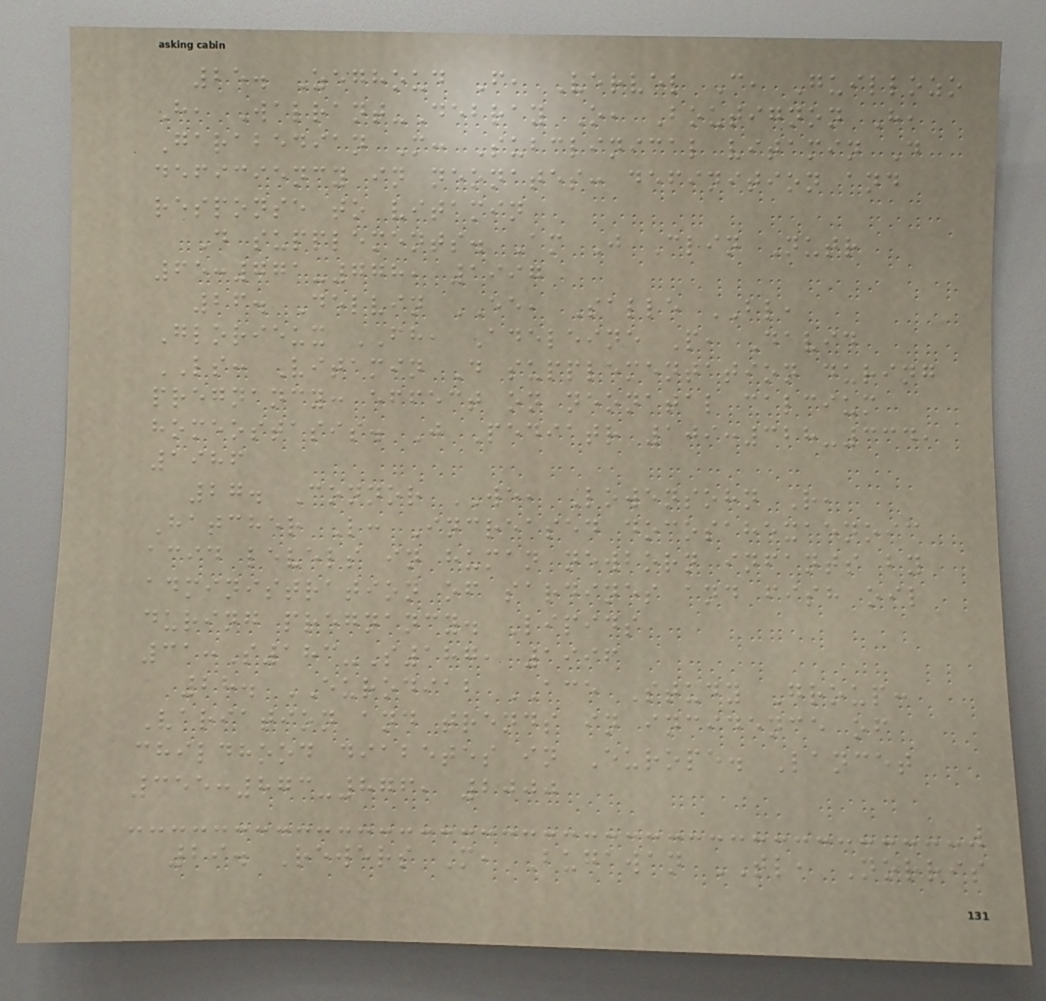25. Zeghoud F, Vervel C, Guillozo
H, Walrant-Debray O, Boutignon H,
Garabedian M: Subclinical vitamin D
deficiency in neonates: definition and
response to vitamin
D supplements. Am J Clin Nutr
65:771-778, 1997
26. Delvin EE, Salle BL,
Glorieux FH, Adeleine P, David
LS: Vitamin D supplementation during
pregnancy: effect on neonatal calcium
homeostasis. J Pediatr 109:328-334,
1986
27. Connor WE, Lowensohn R,
Hatcher L: Increased docosahexaenoic
acid levels in human newborn infants by
administration of sardines and fish oil
during pregnancy. Lipids
31:S183-S187, 1996
28. EURODIAB ACE Study Group:
Variation and trends in incidence of
childhood diabetes in Europe. Lancet
355:873-876, 2000
29. Rewers M, Bugawan TL, Norris
